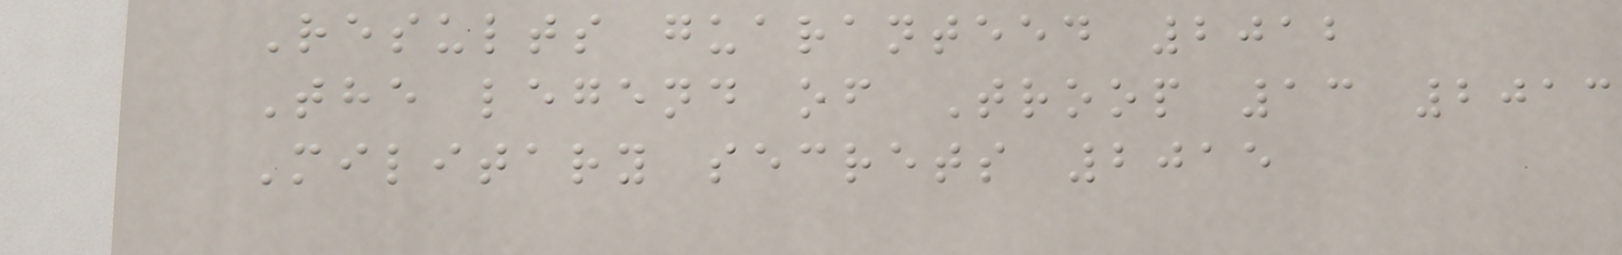Results guaranteed 2012
The legend of Troop 13 2013
Military secrets 2015
